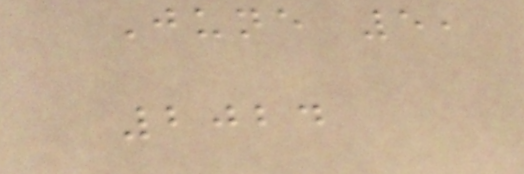June 5,
2024
